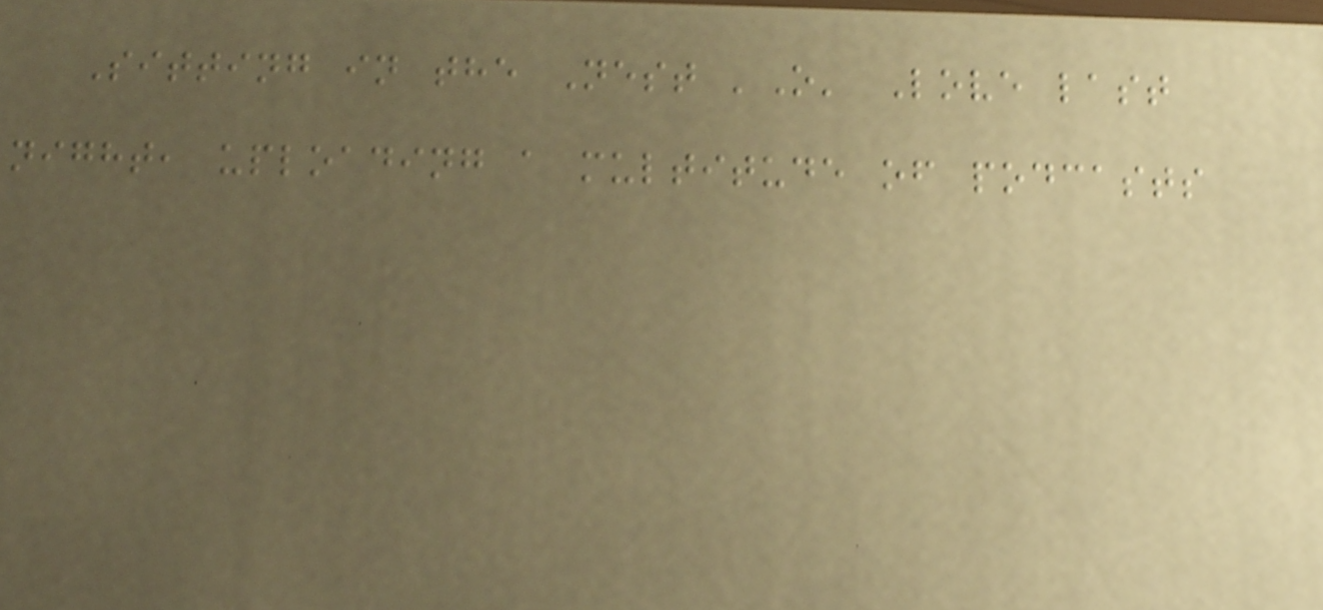Sitting in the Nest 'O' Love last
night, uploading a multitude of podcasts
